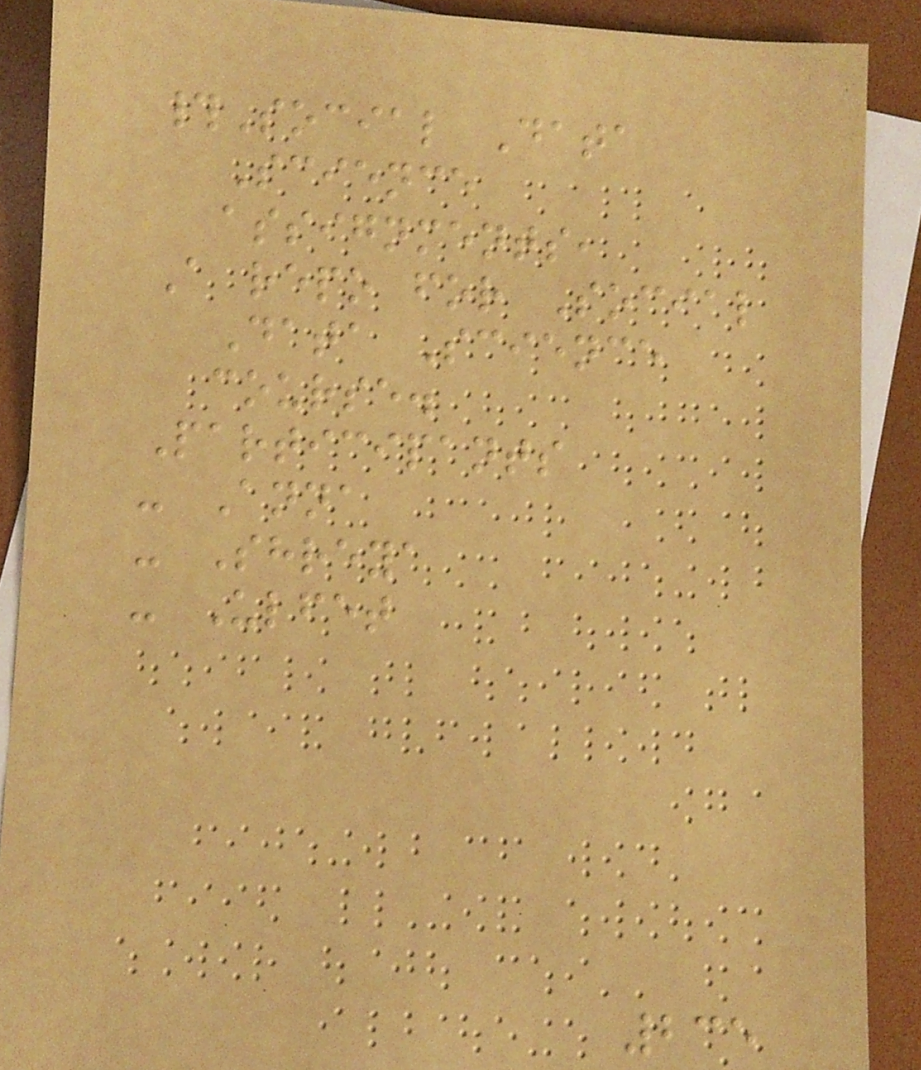#Social Data
Science
assignments,
A repo for Social
Data Science
course.
Participants
- Anna
- Shreya
- Ulfet
235
